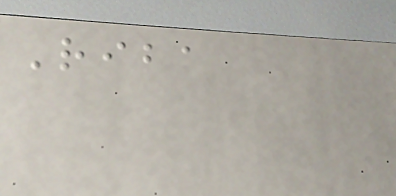Riba
